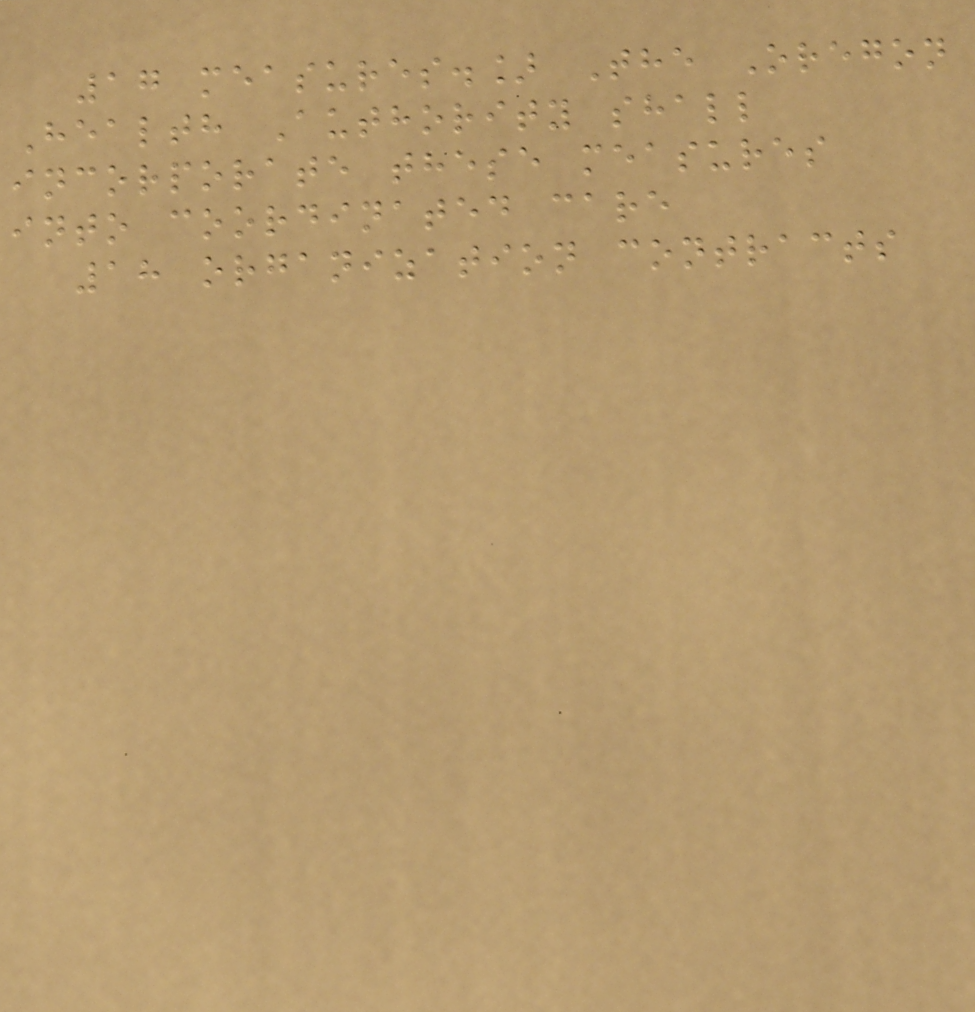17 measures.] The Oregon
Health Authority shall
incorporate these measures
into coordinated care
18 organization contracts
